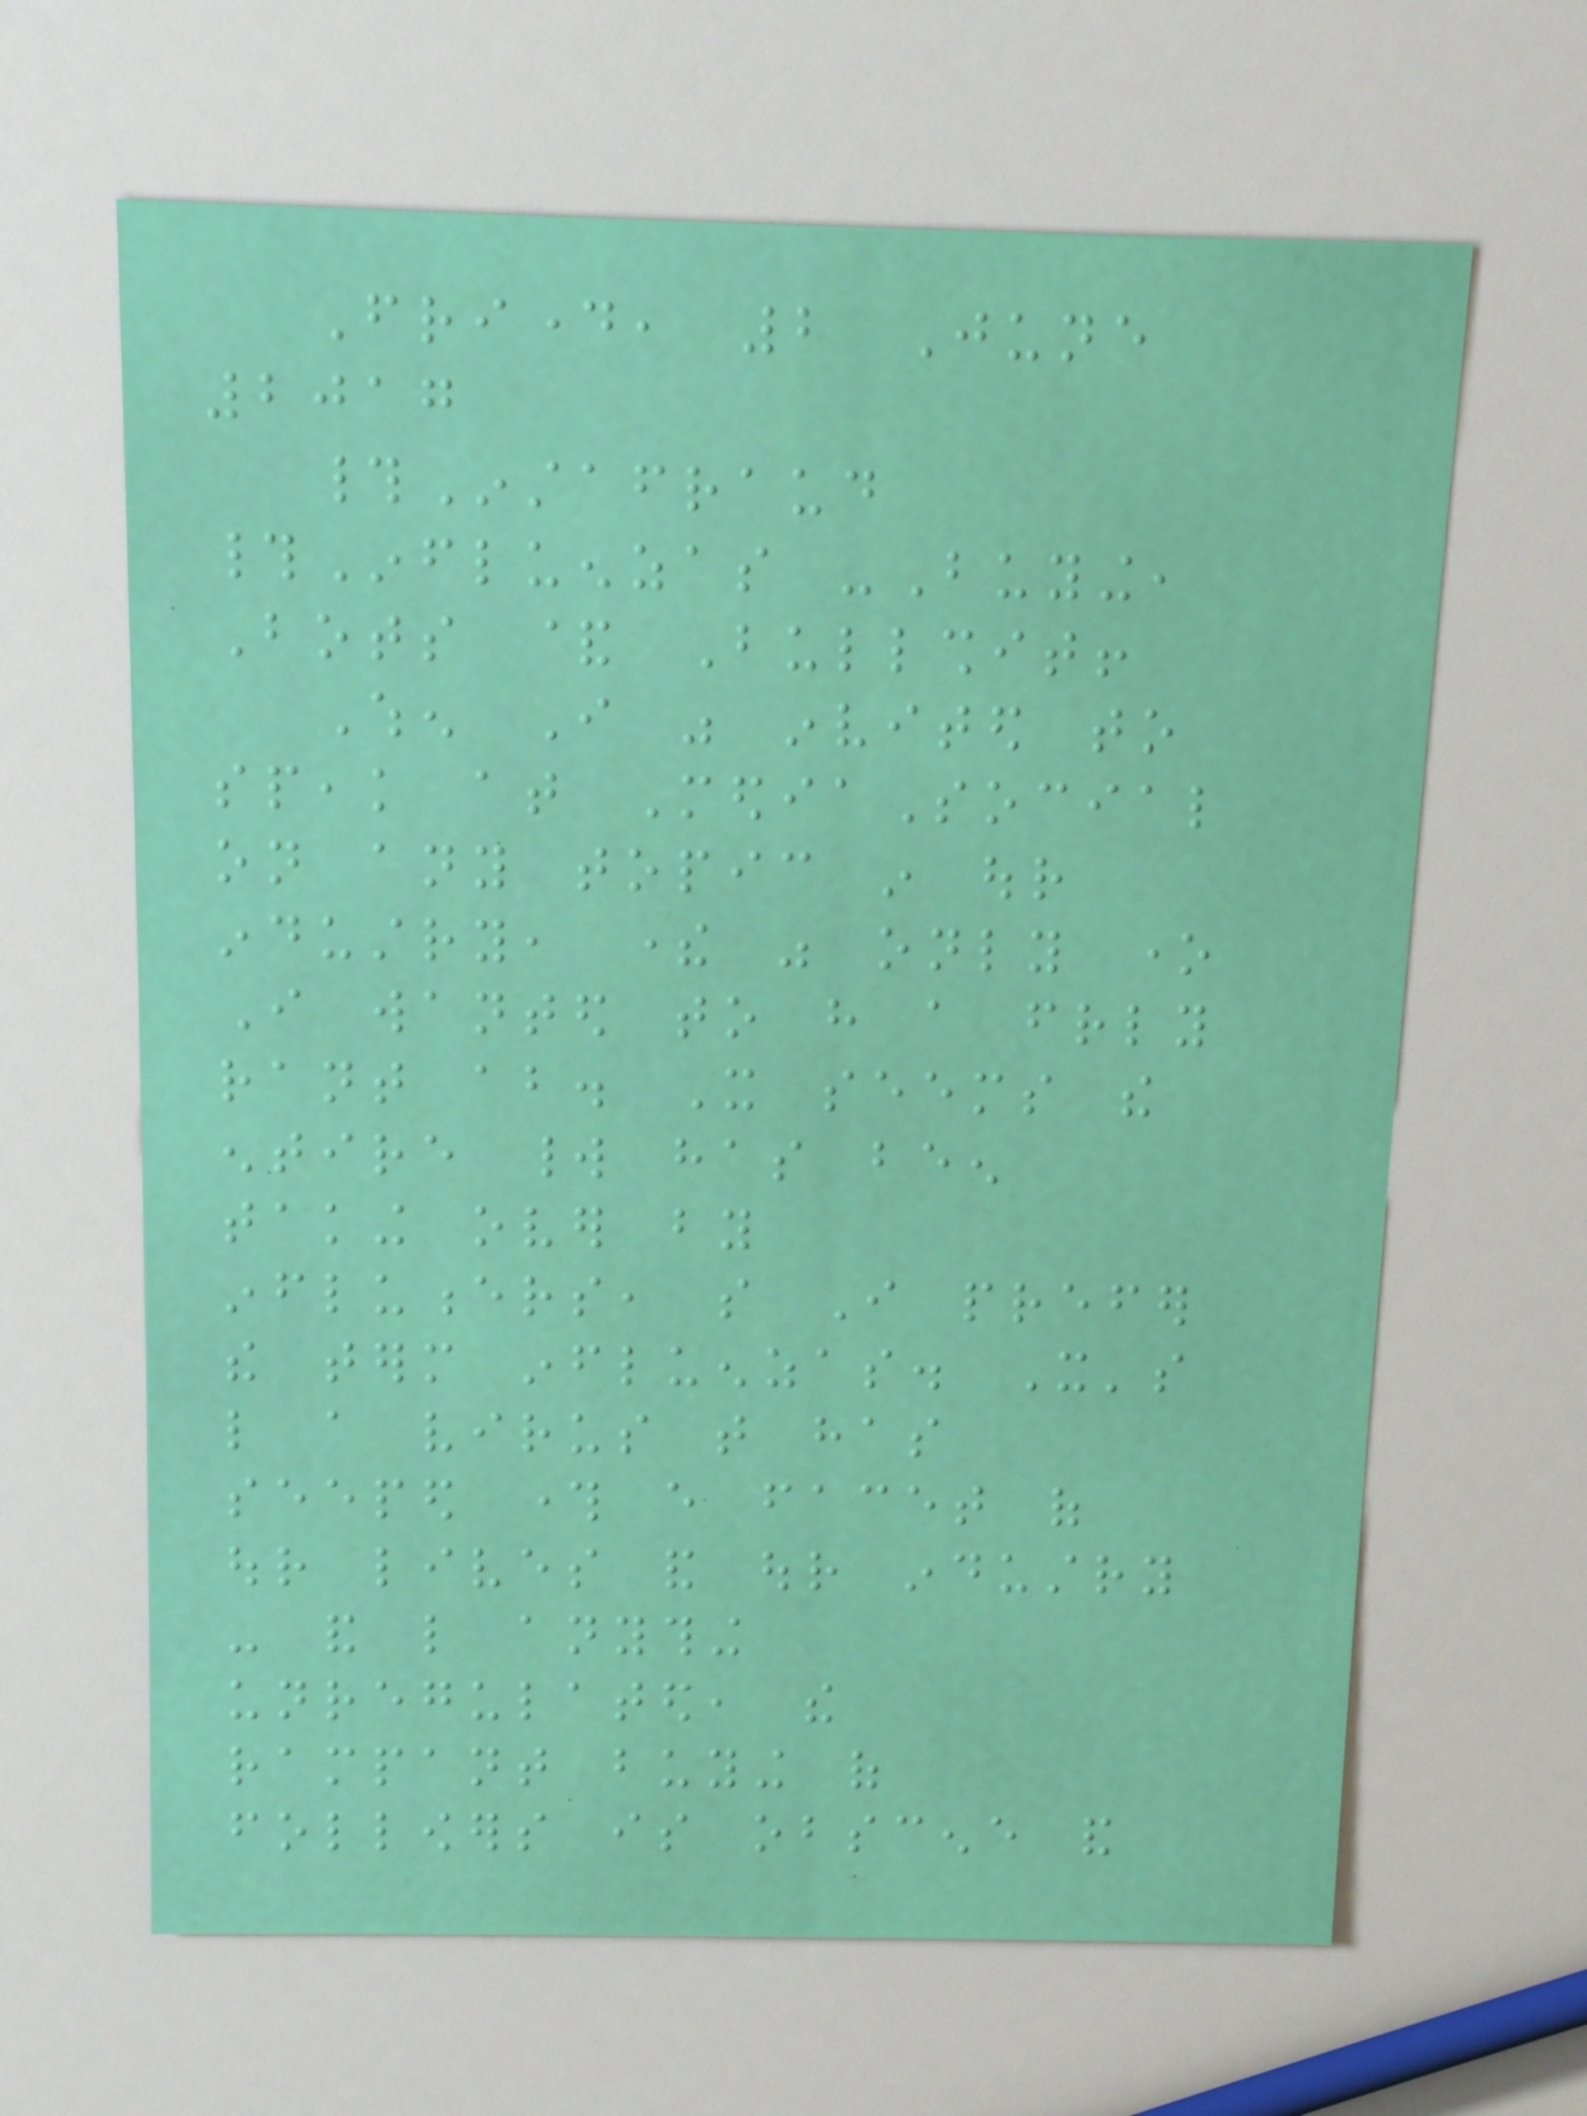Friday, 2 June
2017
#Instafraud
#Influenzas -Buying,
Bots & Bullshit!
When I was invited to
speak at MediaSocial
on any topic in our
industry, there was only one
I wanted to have a friendly
rant about. It seems the
entire world has been
taking over by
influencers, so I prefer
the term influenzas. It's
like a virus that has
seeped through every facet of
our lives and our industry
- and like anything
unregulated, the
rampant buying of
followers is obscene and
